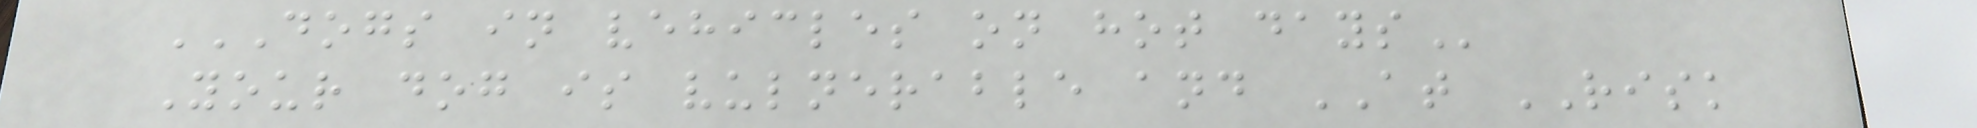DOGS IN VEHICLES ON HOT DAYS
Your dog is vulnerable and AT RISK
